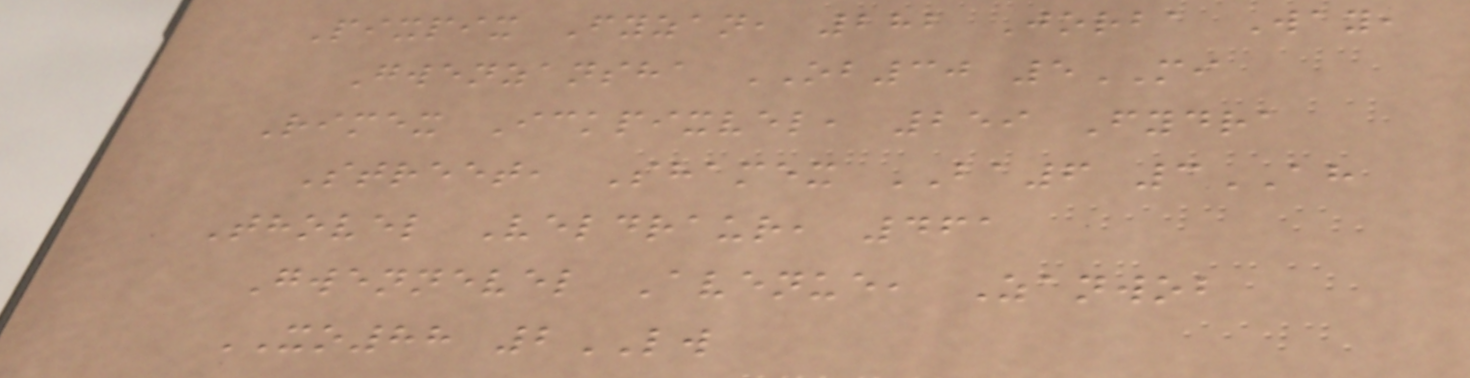Pixpix Fyzan, 282 Jorba Way,
Gwenzansha OB30 5MI
Rimex Ickpixvel, 259 Fydra
Street, Shamex BA6 3AH
Thovel Veldraur, 461
Gwennevel Avenue, Zanwob
XO88 2LW
